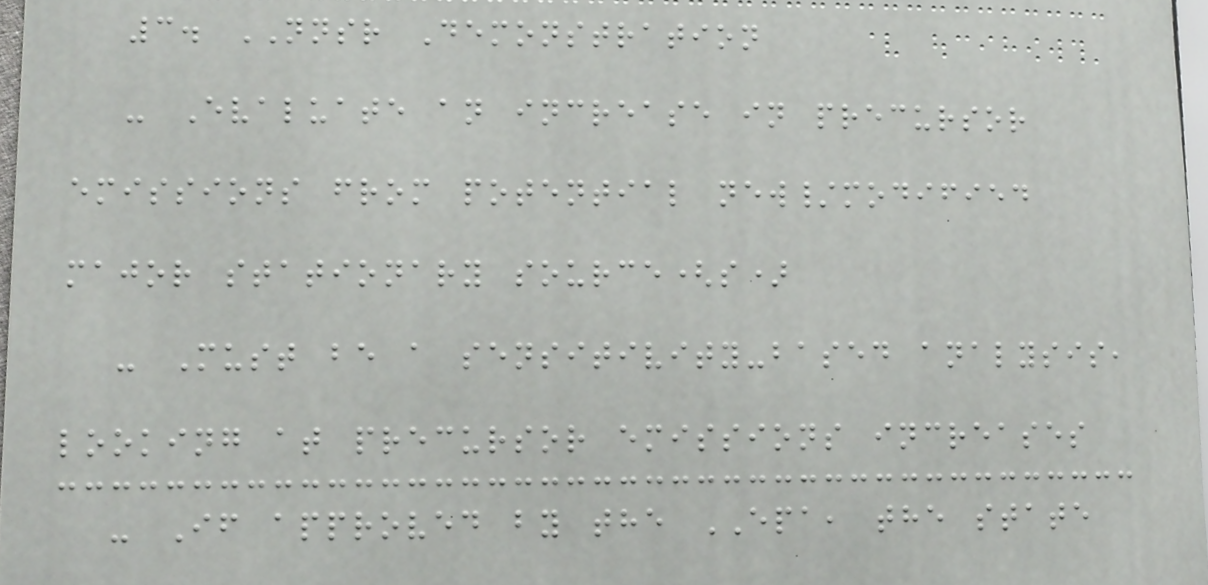3. NNSR Demonstration
- Evaluate an increase in precursor
emissions from potential new/modified
major stationary source(s)
- Must be a sensitivity-based analysis,
looking at precursor emissions increases
- If approved by the EPA, the state
